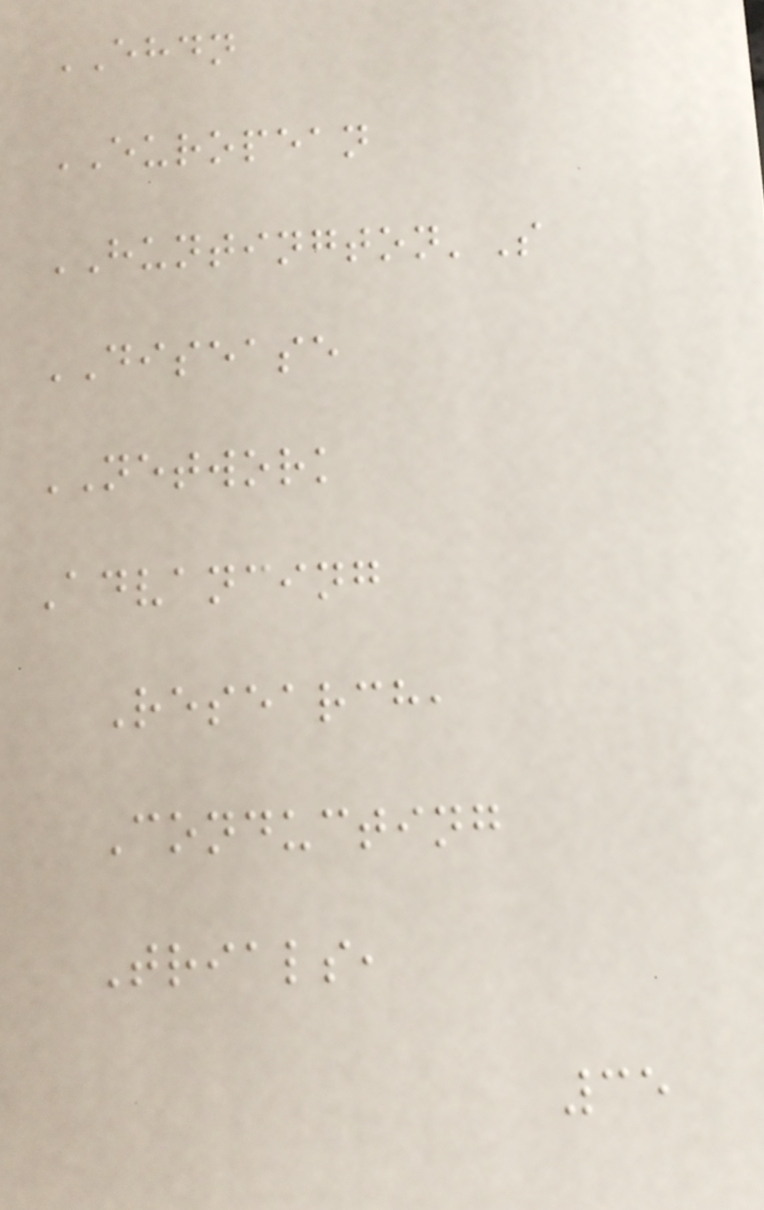EHDN
EUROPEAN
HUNTINGTON'S
DISEASE
NETWORK
Advancing
Research,
Conducting
Trials,
35
